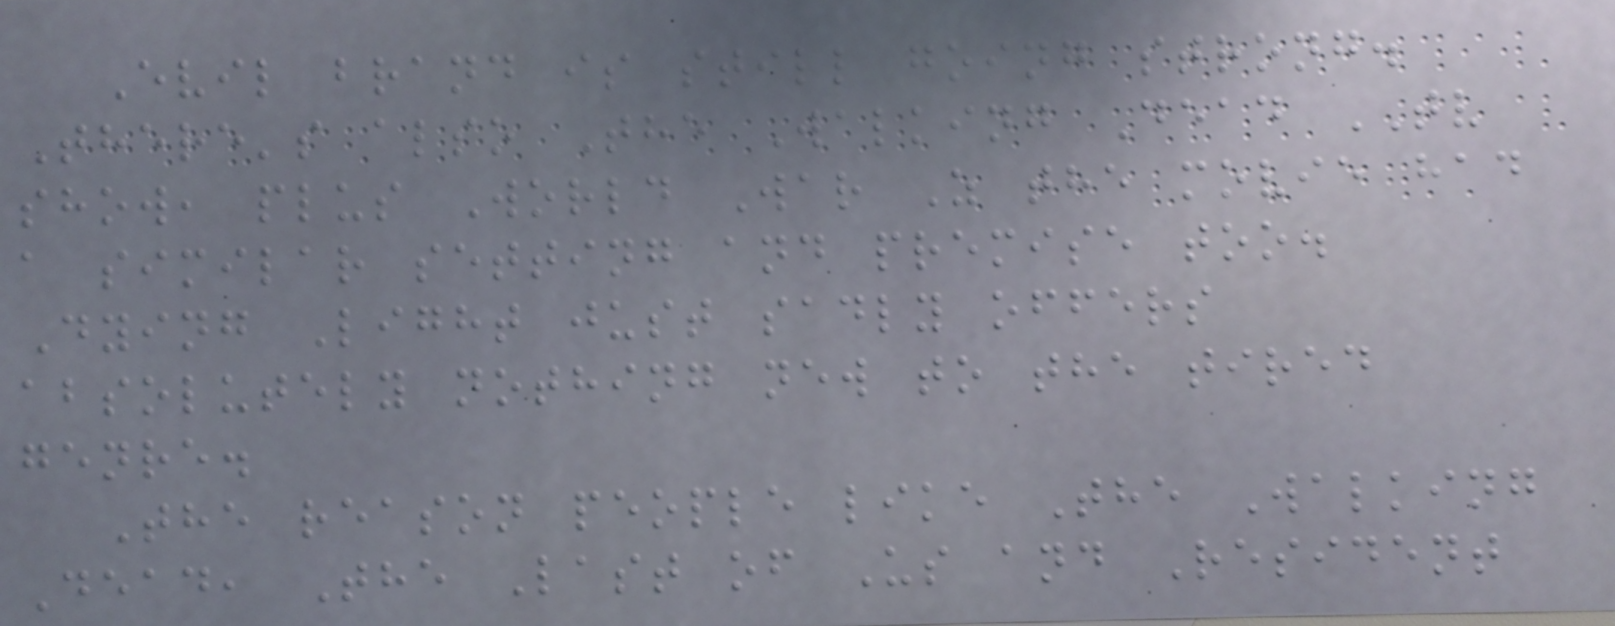Evil brand is still going strong.
There's also The Walking Dead TV
show, plus World War Z the movie had
a similar setting and premise too.
Dying Light just sadly offers
absolutely nothing new to the tired
genre.
The reason people like The Walking
Dead, The Last of Us and Resident
